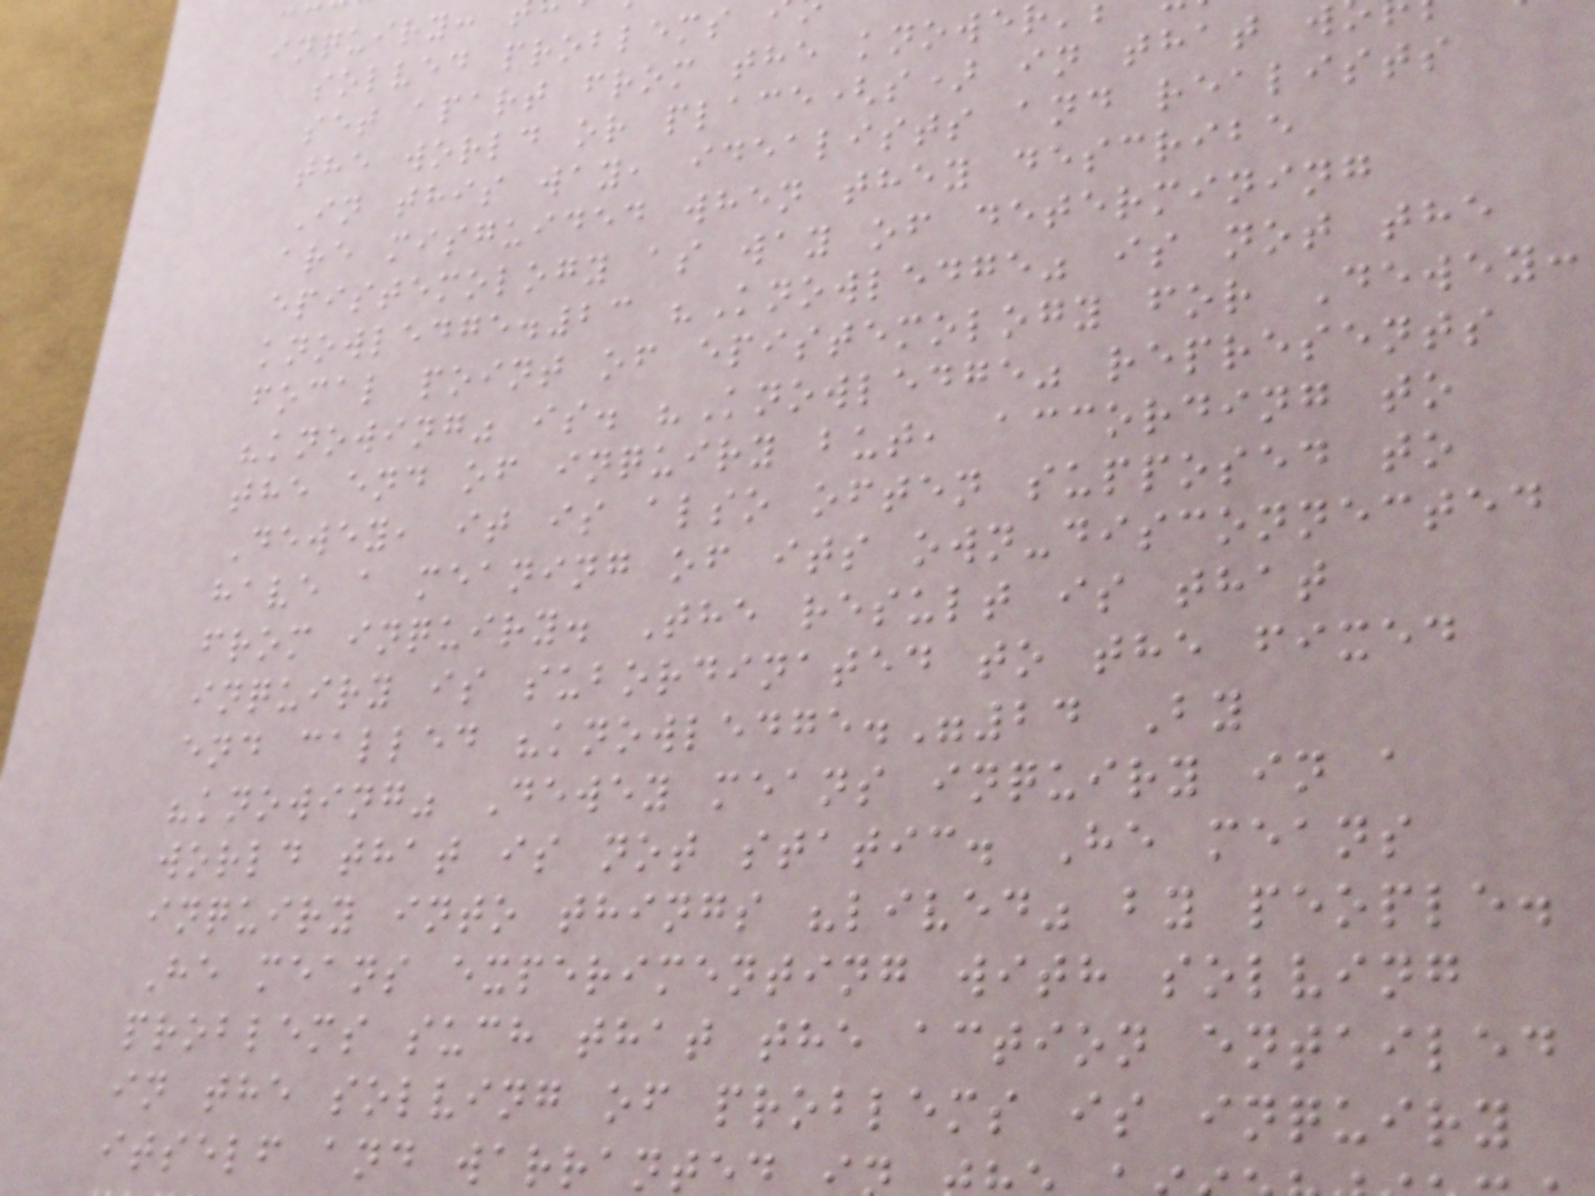solved problems
set apart from the knowe
the world or place(s) in that w
In this way, idealists and realists
are misguided when they describe
epistemology as way of determining
knowledge.23 "Knowledge" is not the
focal point of epistemology for Dewey:
"knowing" is. "Knowledge" represents
the end of inquiry but, according to
Dewey, it is also often supposed to
have a meaning of its own-disconnected
from inquiry. The result is that
inquiry is subordinated to the fixed
end called "knowledge."24 By
"knowing" Dewey means inquiry in a
world that is not static. He means
inquiry into things "lived" by people.
He means experimenting with solving
problems such that the action entailed
in the solving of problems is inquiry
itself and warrante
